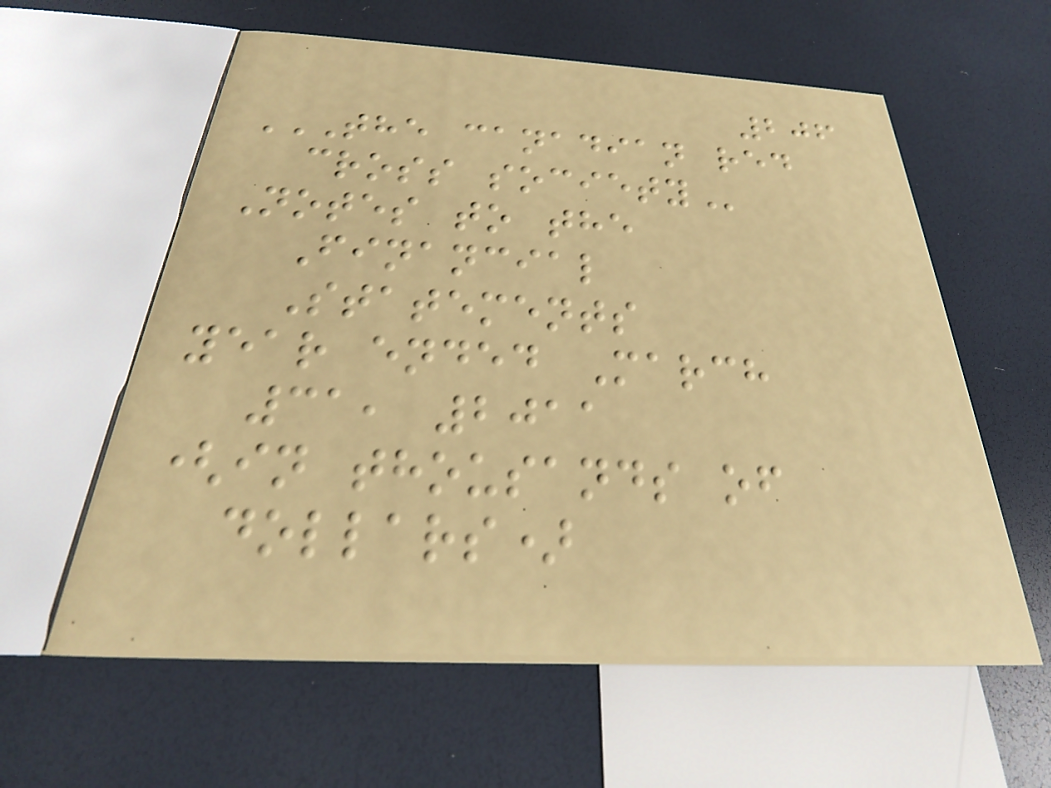206
THE CANADIAN RED
CROSS SOCIETY
Notes to the
Financial
Statements
year ended March
31, 2011
(in thousands of
dollars)
